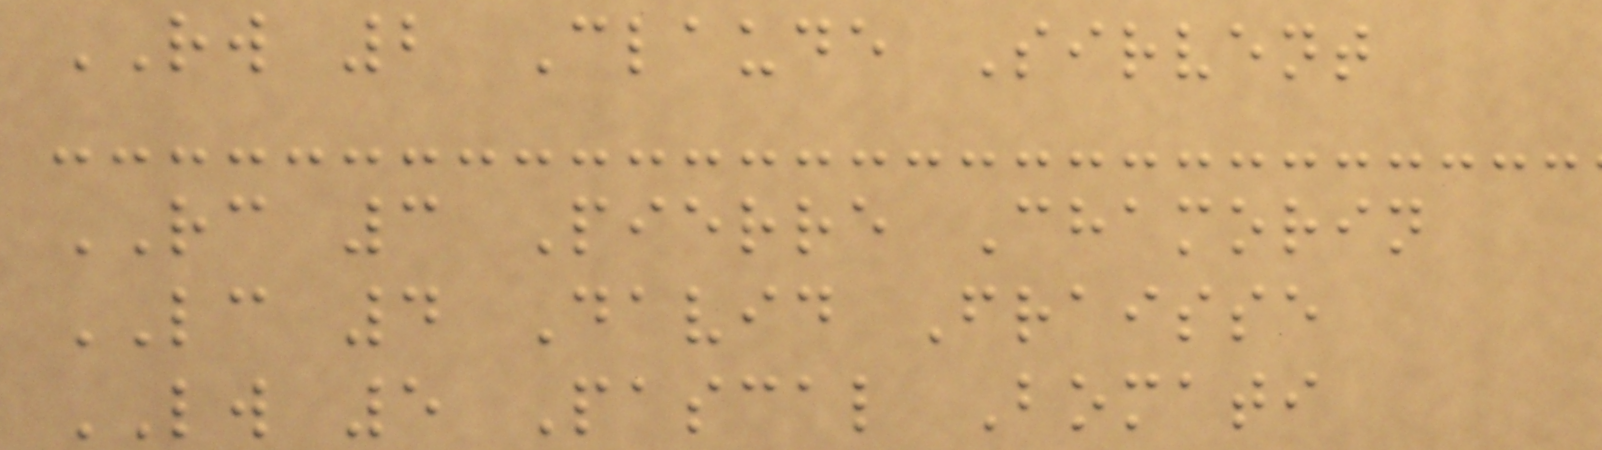RW 2 Claude Sirvent
RC 3 Pierre Chamorin
LC 4 David Fraisse
LW 5 Pascal Bomati
